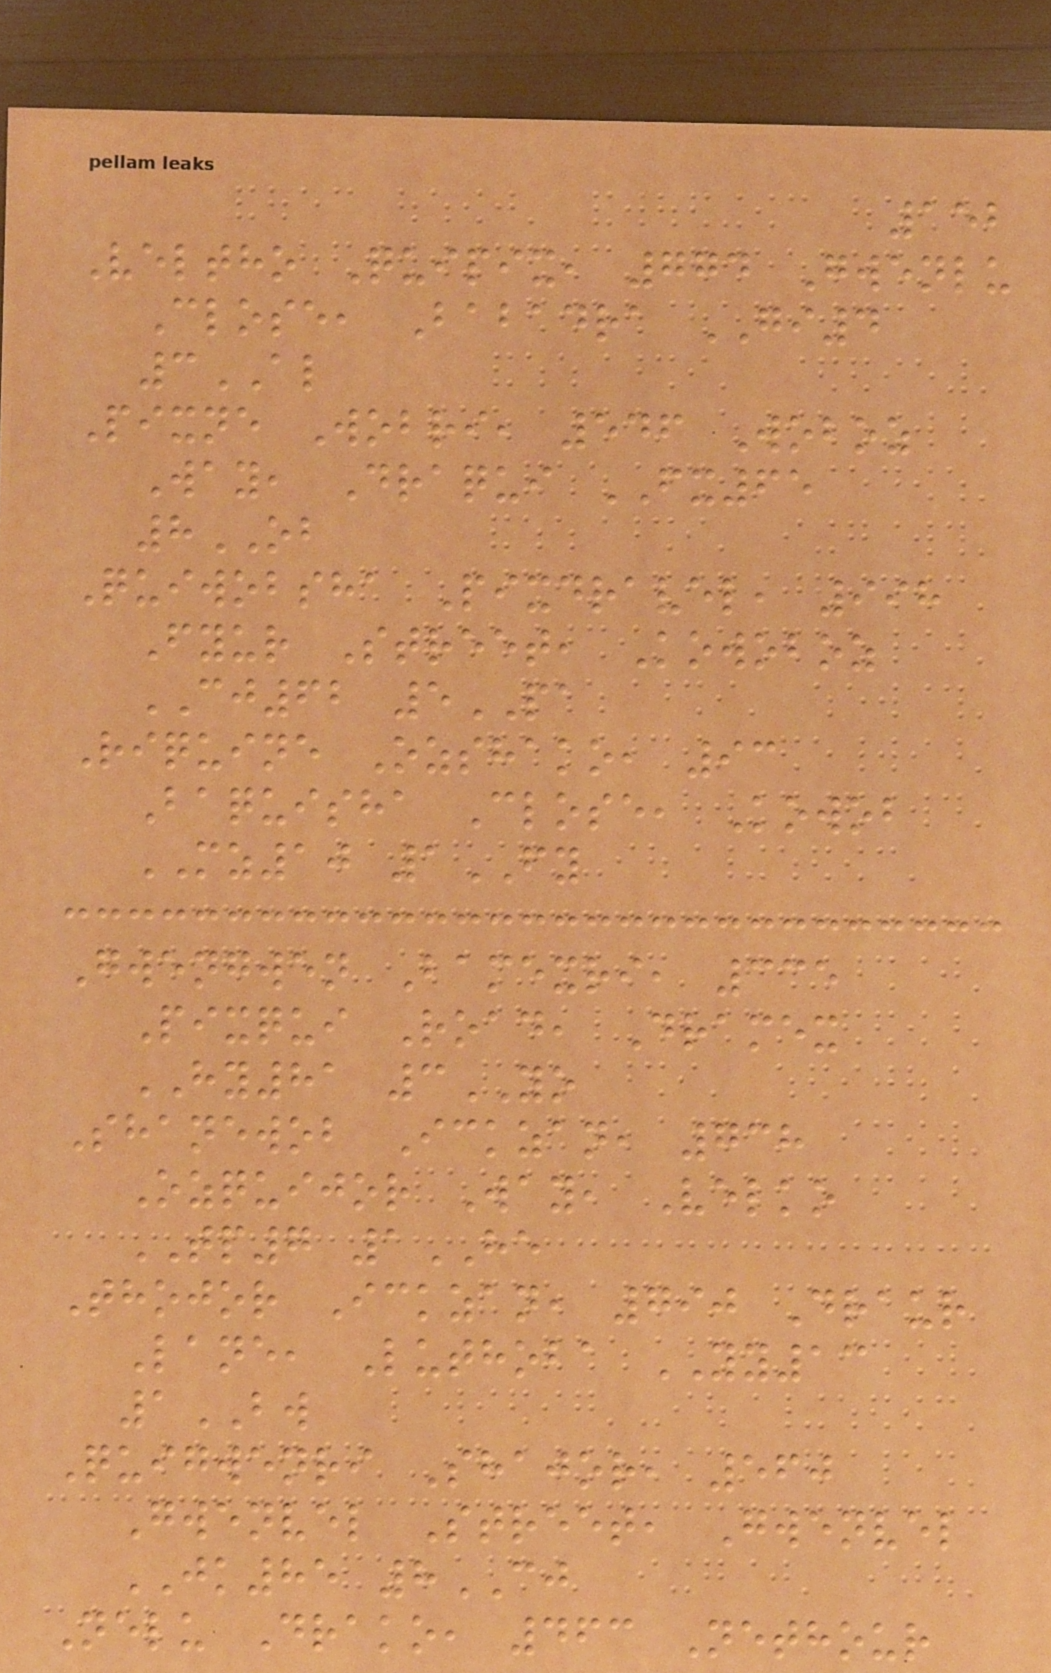152
Veltho Quipix, 774 Gwenlu
Close, Babadra GI4
3AL
Pixne Wobri, 546 Woboz
Way, Draqui FX65
8OB
Quiwobsha Pixdravel, 998
Fyur Street, Kowoboz
CJ62 5PA
Riquine Ozshako, 93
Baquisha Close, Kowob
MZ10 1FY
Gwengwen Bamexri, 335
Pixqui Road, Dramex
HY81 3YO
Shanewob Ickzan, 738
Ozquijor Way, Velko
TP7 1HE
Thojor Ickzan, 790 Draur
Lane, Luthoba YY13
1BW
Quigwenri Shajor, 560
Gwenvel Street, Gwenvel
JK85 8CJ
Nelu Drako, 463 Nethour
